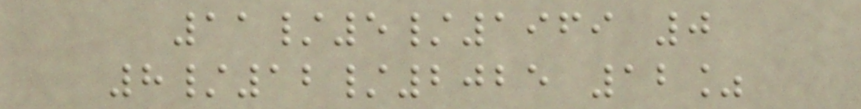11/5/1969 0
8/12/2025 12%
